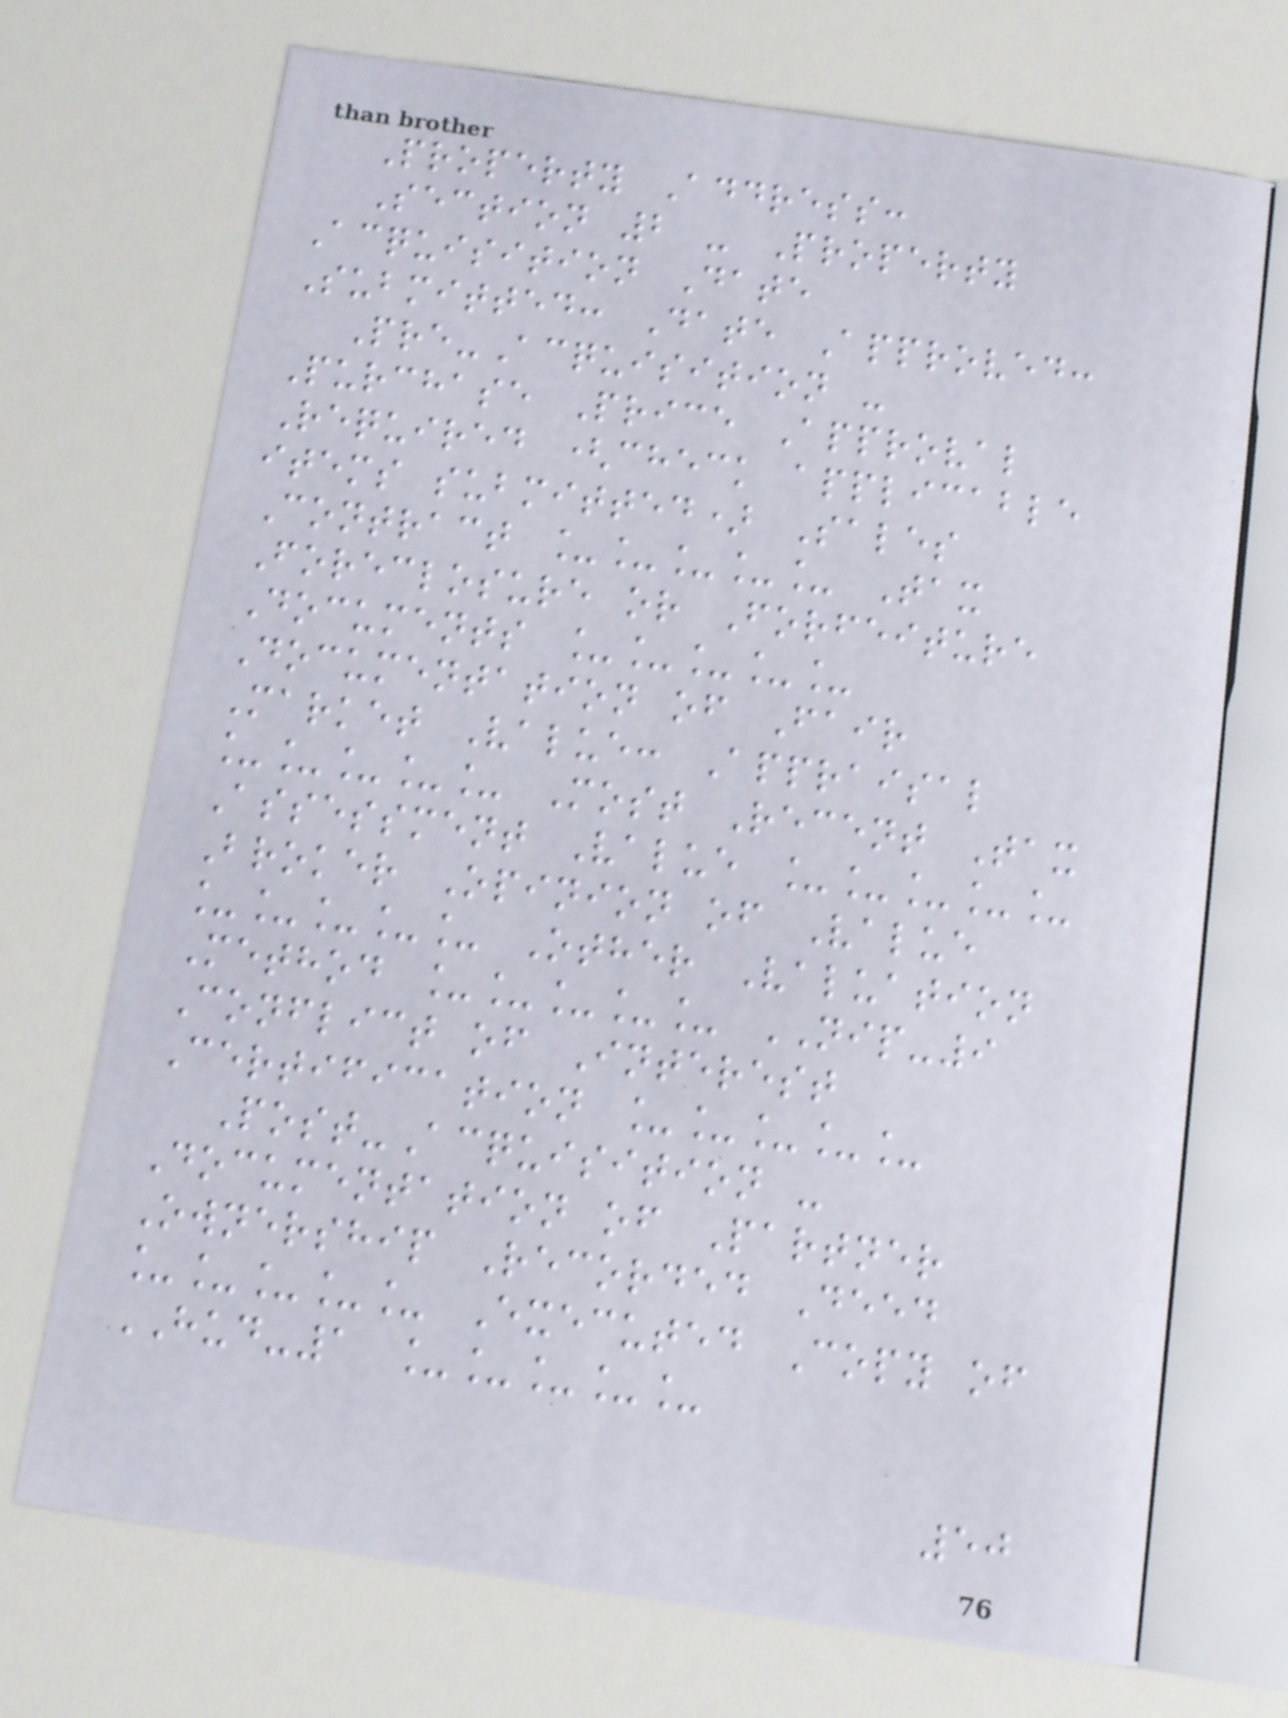Property Address:
Section 2 - Property
Acquisition Date
Submitted: Date Approved:
Pre-Acquisition -
Purchase Price Approval
Required (check applicable
items submitted) Sales
Contract _____ Tax
Foreclosure or Forfeiture
Documents _____
Documentation of Fair
Market Value: Appraisal
_____ Most Recent Tax
Assessment Value _____
Broker Opinion of Value
_____ Other Valuation
Method _____ NIP-9
Conflict of Interest
Certification _____
Post-Acquisition -
Documentation of Partner
Ownership Recorded Deed
_____ Executed Copy of
HUD-1 _____
50
